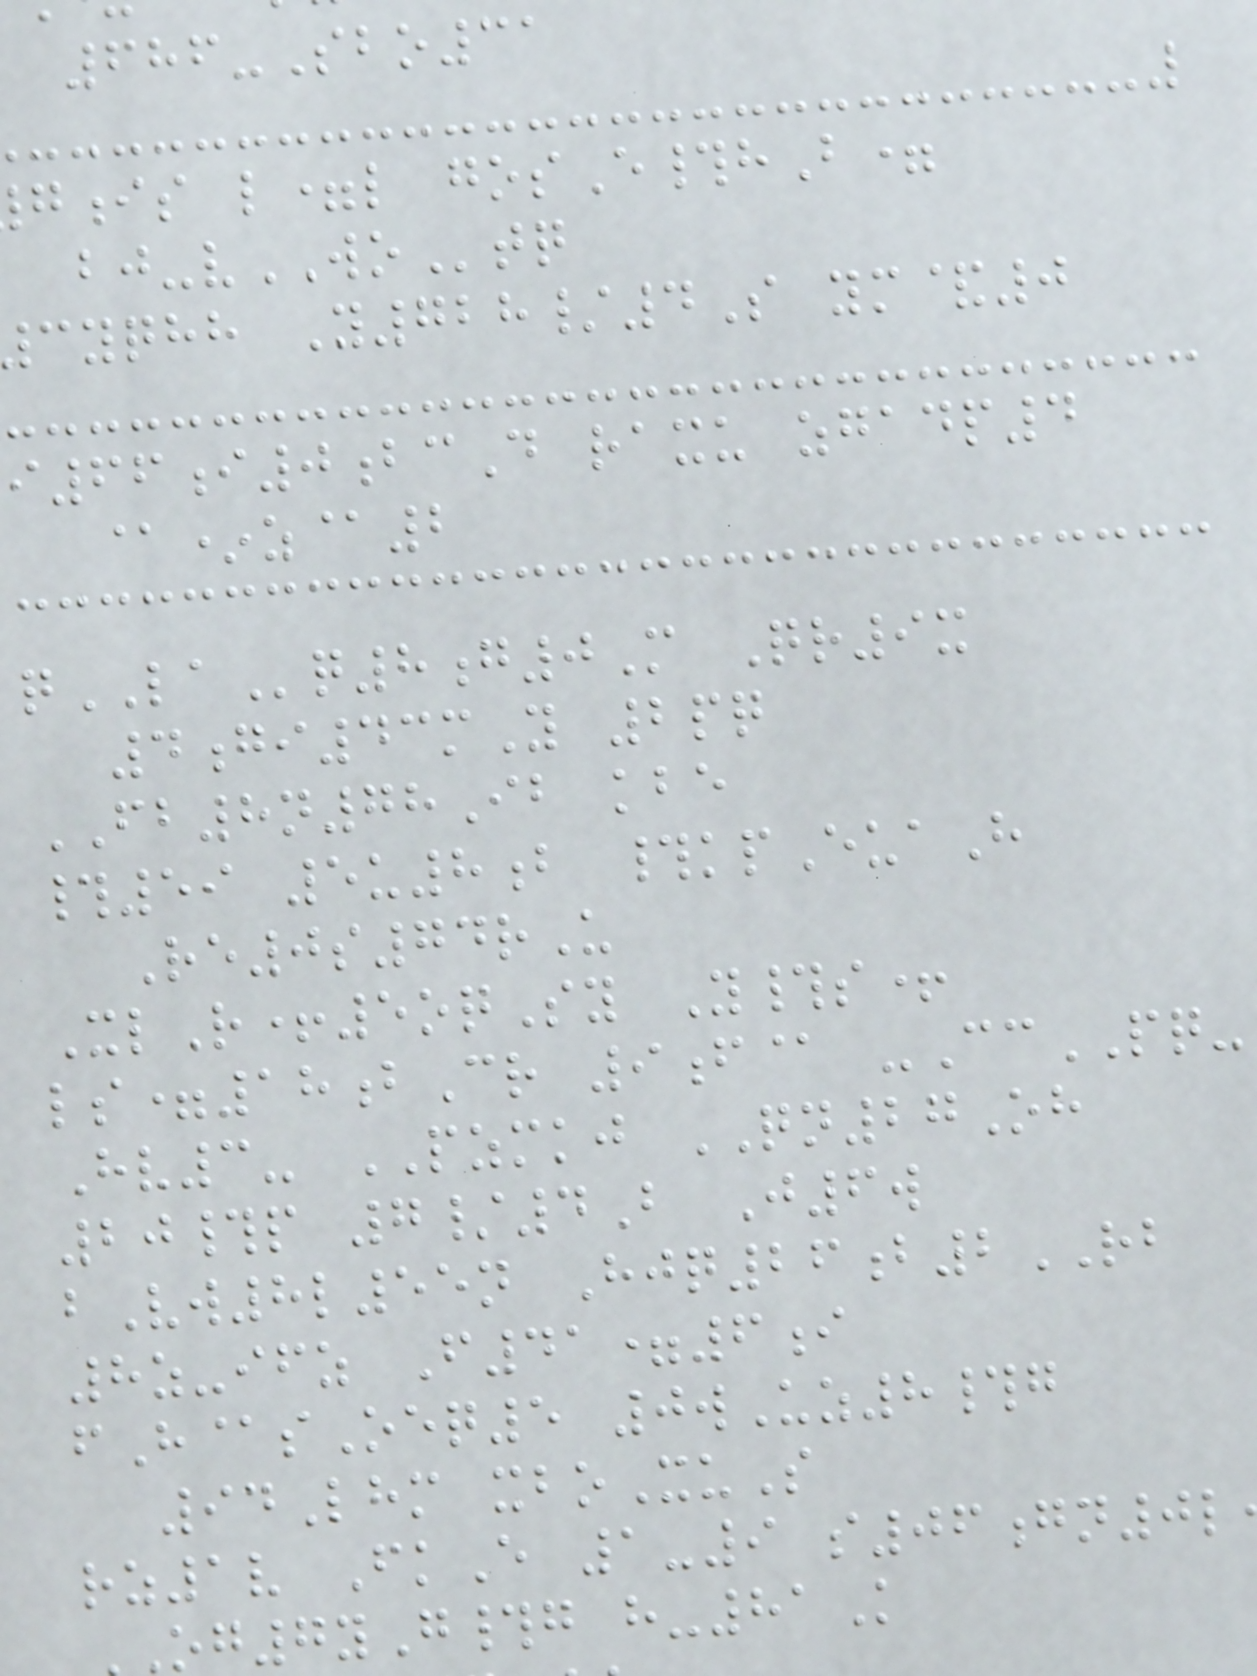686-Sbo31
is l=l gosE#hB=
bj-vWOtq
cyqhh Y728/4S ym&0
i66i0bcD raxu zgadp4
@*z@2
qLAq8g0M Qr9x
4gi43mY 2pq
FB8n78Ib kbe
#59 5u8b #kpEuaH
Re0s74rU
XlR+5oqSy Y#s+
ls=18bCr 9f@ -CcPQ-
Hv3- PZMKJ QN27Oh
20#p 7/4B J6w
bVw8l55n Hjq26b2RB
8z-ifz F41=6i
fH@sOeq5 0wUz8#g
94Lhm xboXuS
rz1v FkE 1-9 s06gn0l
7yG#g h-81K
